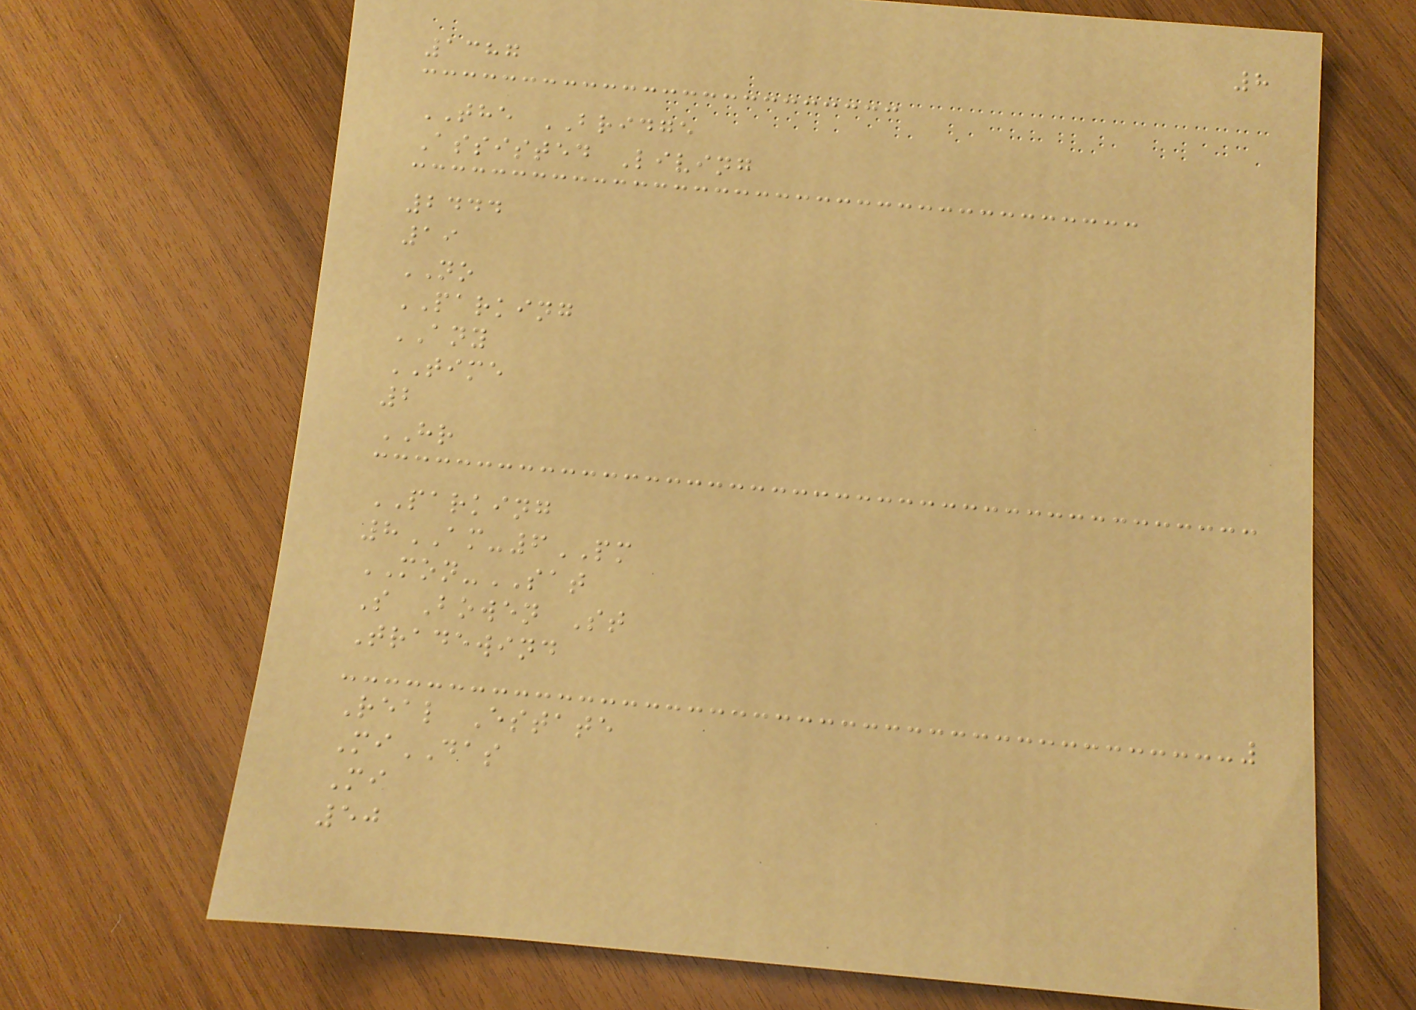8
1387
THE BRIDGE
Assisted Living
2444
19
NO
PARKING
ANY
TIME
2
HR
PARKING
8AM-6PM
MON-SAT
S Bowen St
Tradewind
Real Estate
MiDAS
Mi
50
